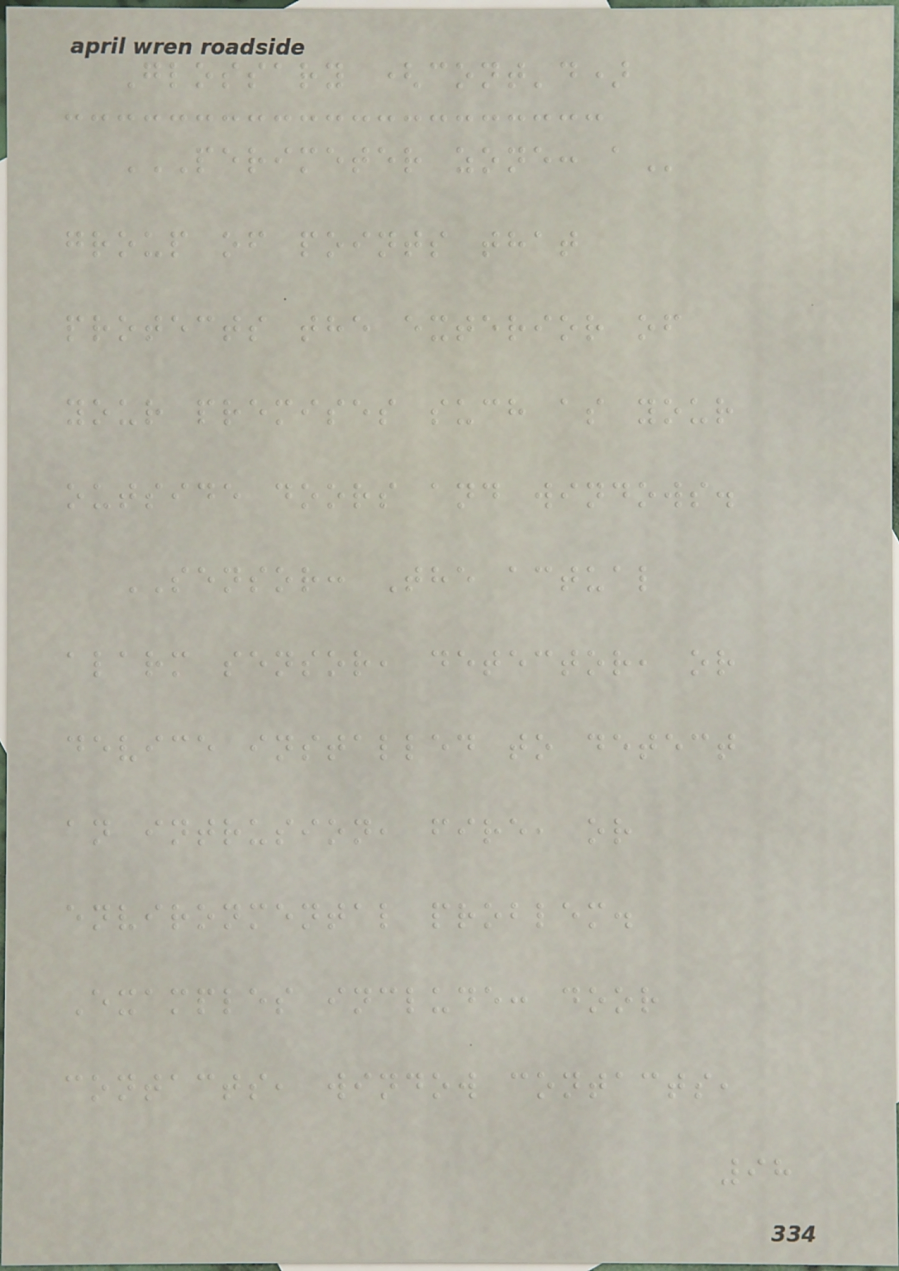Glossary (cont'd)
PERIMETER ZONE: A
group of points that
protects the exterior of
your premises such as your
outside doors and windows.
SENSOR: The actual
alarm sensor, detector, or
device installed to detect
an intrusion, fire, or
environmental problem.
Examples include: door
contacts, window contacts,
98
